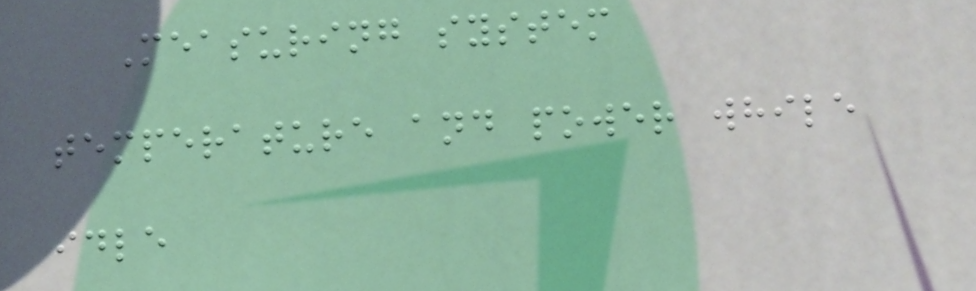Measuring system
temperature and power while
idle
